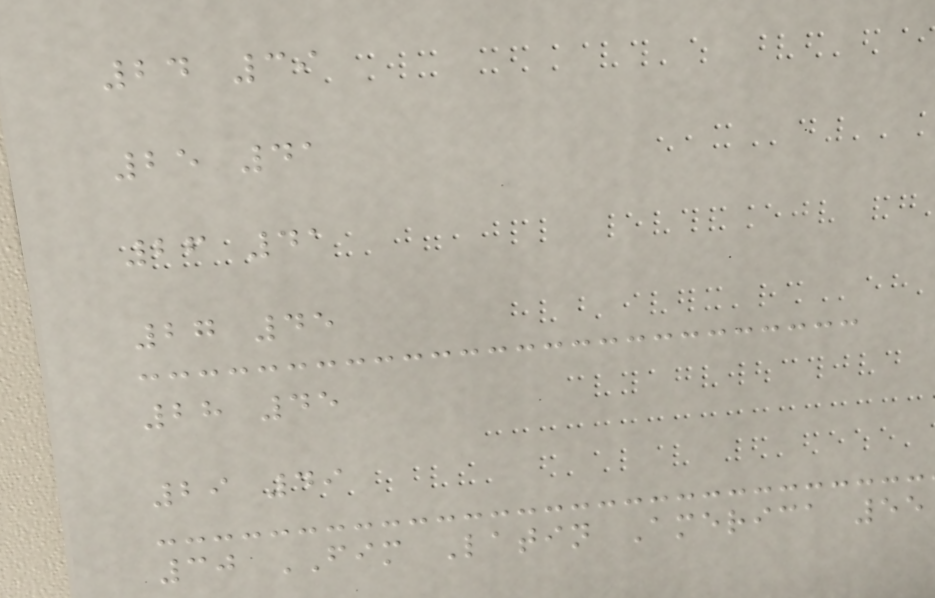24 39
25 41
26 41
27 45
28 45
29 49
30 FIM Latin America 55
